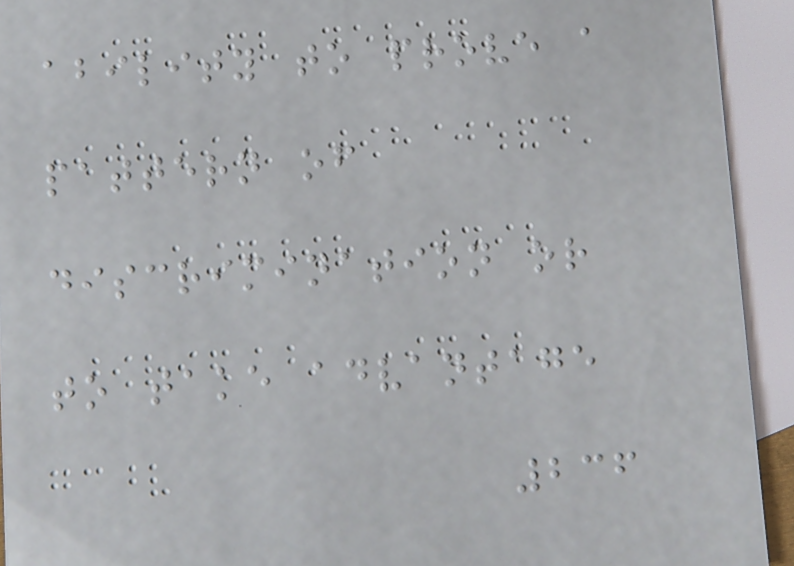ability to prove a
pattern of
discrimination or
to take advantage
236
